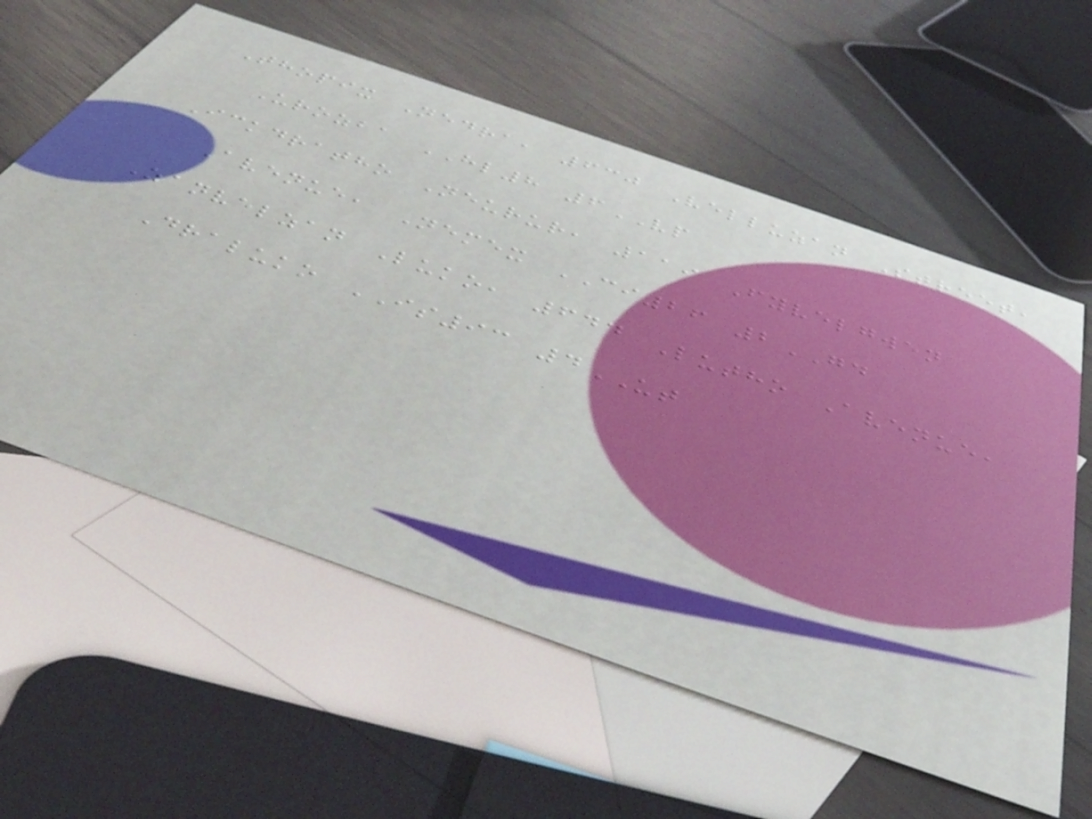Thopix Nedra, 630 Velluzan Street,
Urozba HL8 6VP
Ickdratho Neurur, 119 Fyvelgwen
Avenue, Nemex CI26 2GD
Zanvelzan Luko, 644 Lutho Avenue,
Draluko IS93 4UT
